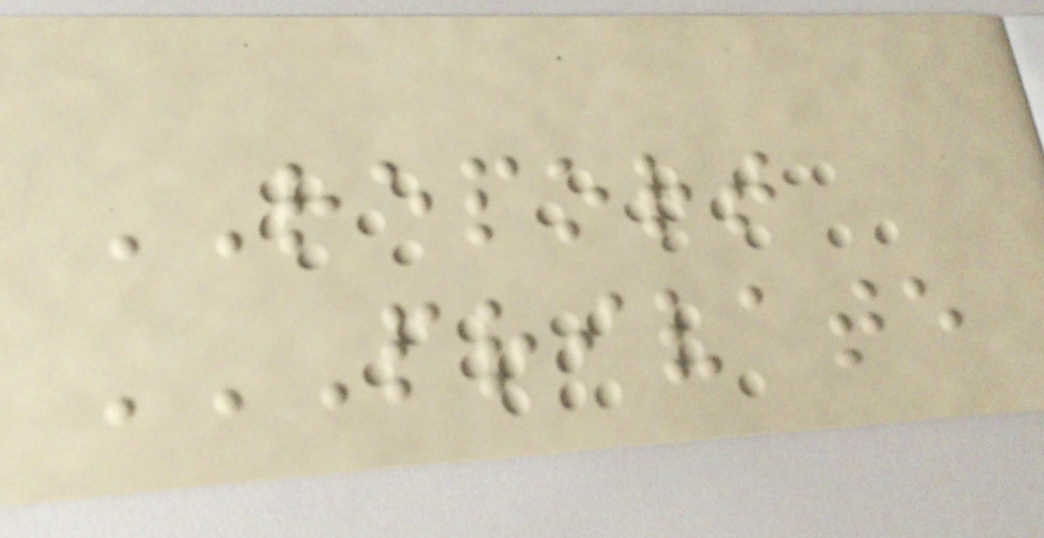REPORT
PRIVATE
